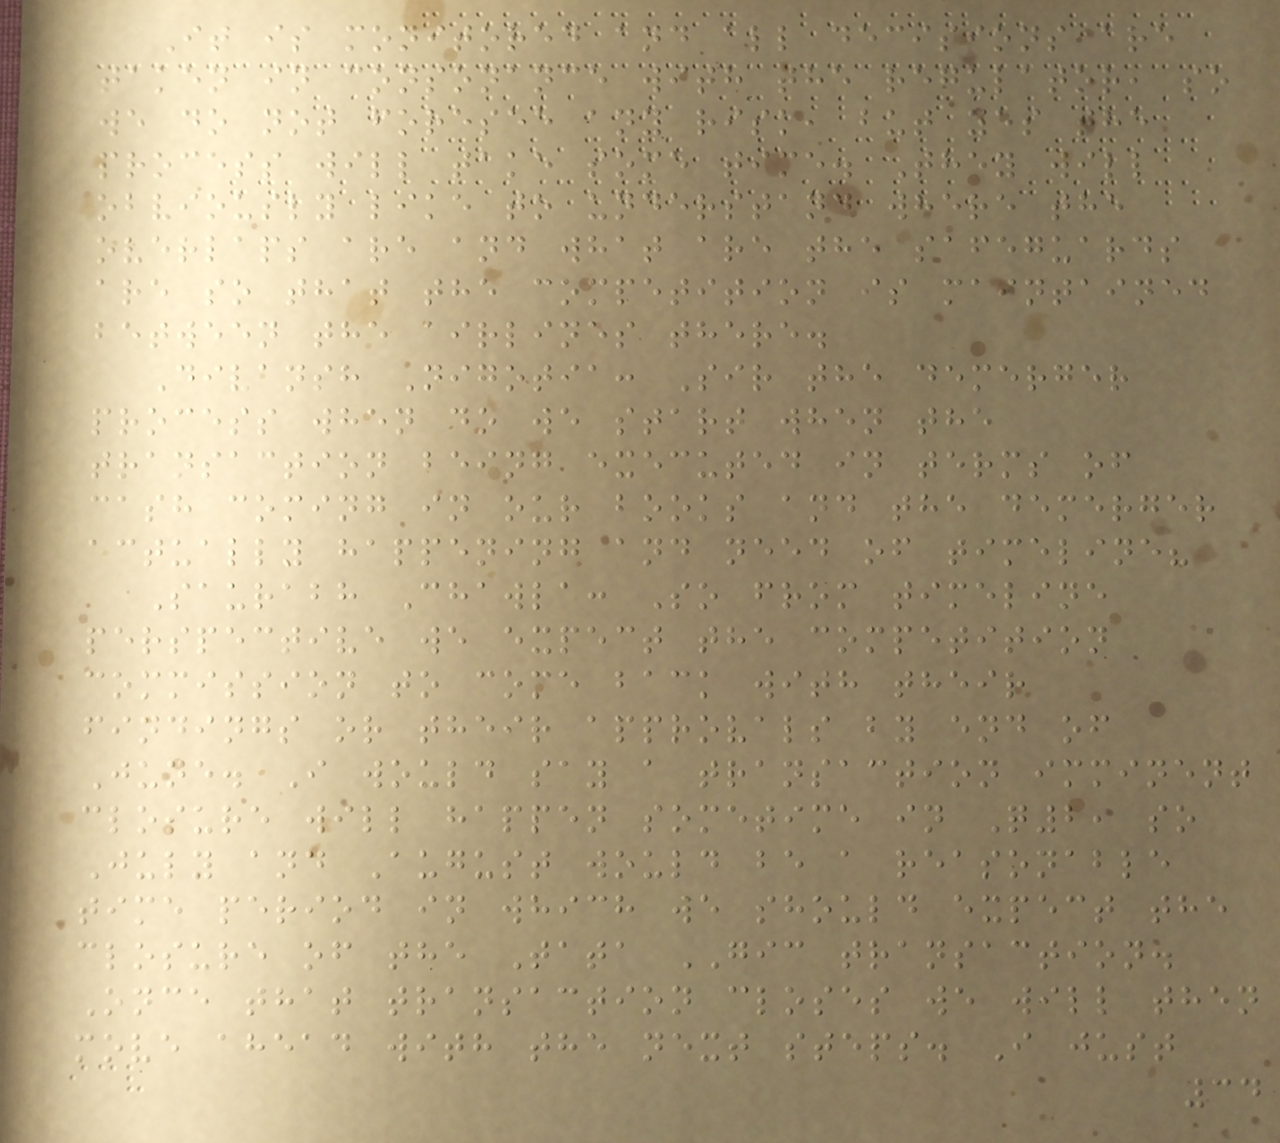It is monitored and all decisions are
taken in consonance with the regulator, so
we do not foresee any risk, but yes the
process will take some time. They will
obviously like to understand where the
overlaps are and what are the safeguards
are so that the competition is maintained
between the airlines there.
Divansh Nigotia: Sir the demerger
process when do we start when the
transaction being executed in terms of
cash coming in our books and the demerger
actually happening and need of timeline?
Saurabh Chawla: So from timeline
perspective we expect the competition
commission to come back with their
findings or their approvals by end of
June. I would say a transaction imminent
closure will happen sometime in Q2, so
July and August would be a reasonable
time period in which we should expect the
closure of the Tata GIC transaction.
Once that transaction closes we will then
move ahead with the next steps. I just
34
